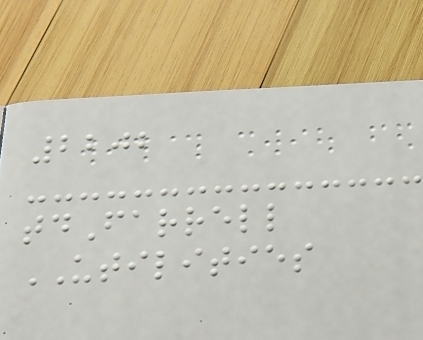2202
tdFarrell
UTILITIES
